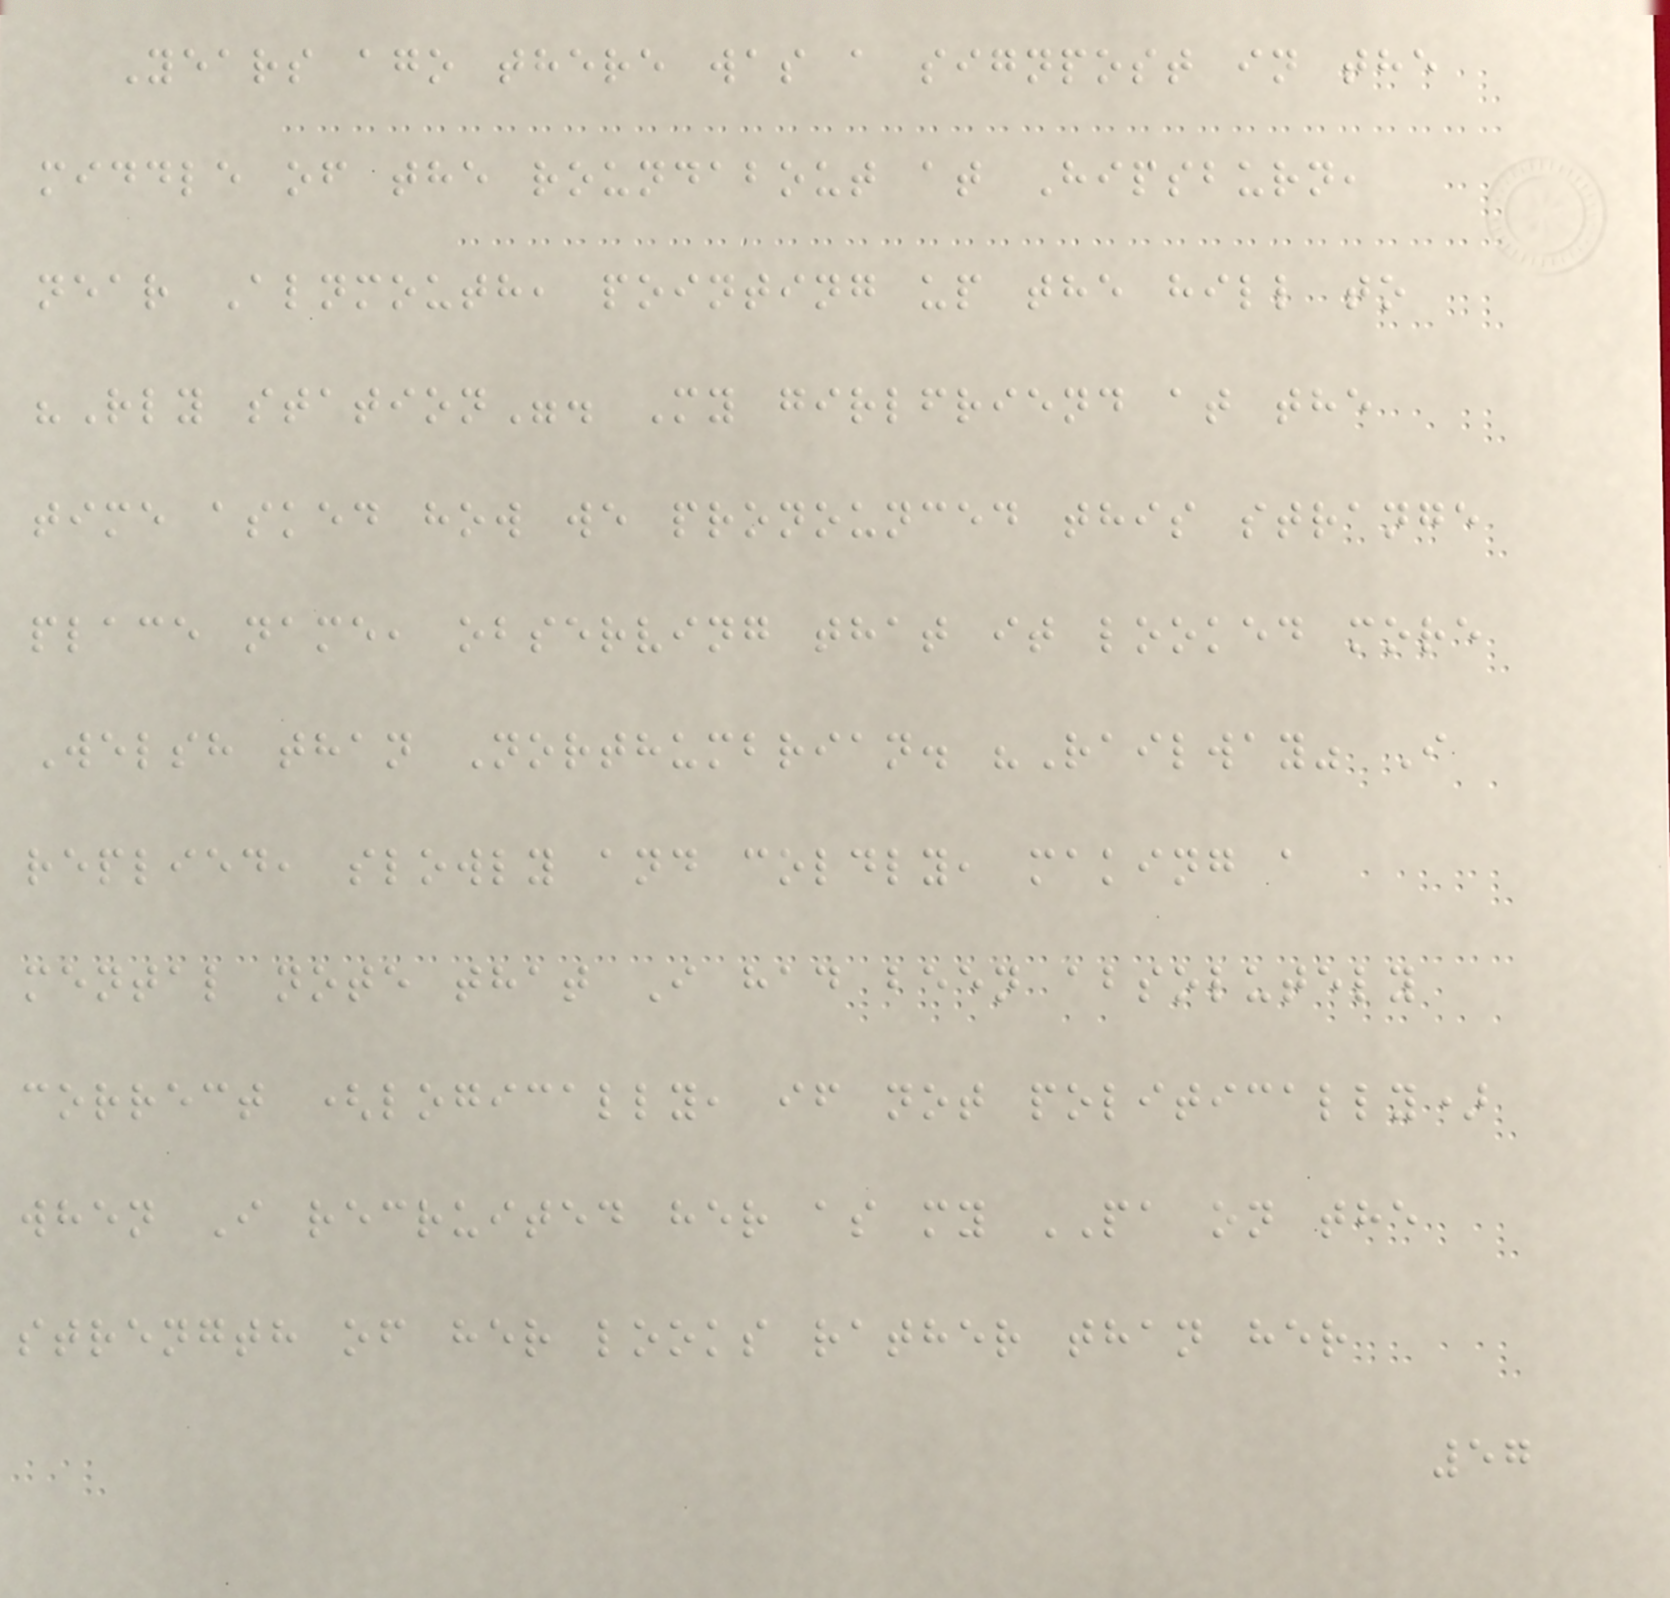Years ago there was a signpost in the
middle of the roundabout at Hipsburn,
near Alnmouth, pointing up the hill to
"Rly station". My girlfriend at the
time asked how we pronounced this strange
place name, observing that it looked more
Welsh than Northumbrian. "Railway" I
replied, slowly and coldly, making a
mental note that I had been absolutely
correct (logically, if not politically)
when I recruited her as my PA on the
strength of her looks rather than her
57
